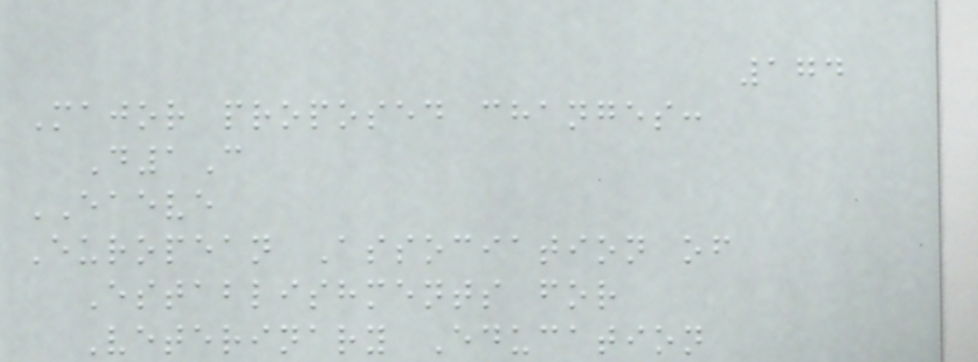174
Major proposed changes:
D1C
EAEVE
European Association of
Establishments for
Veterinary Education
